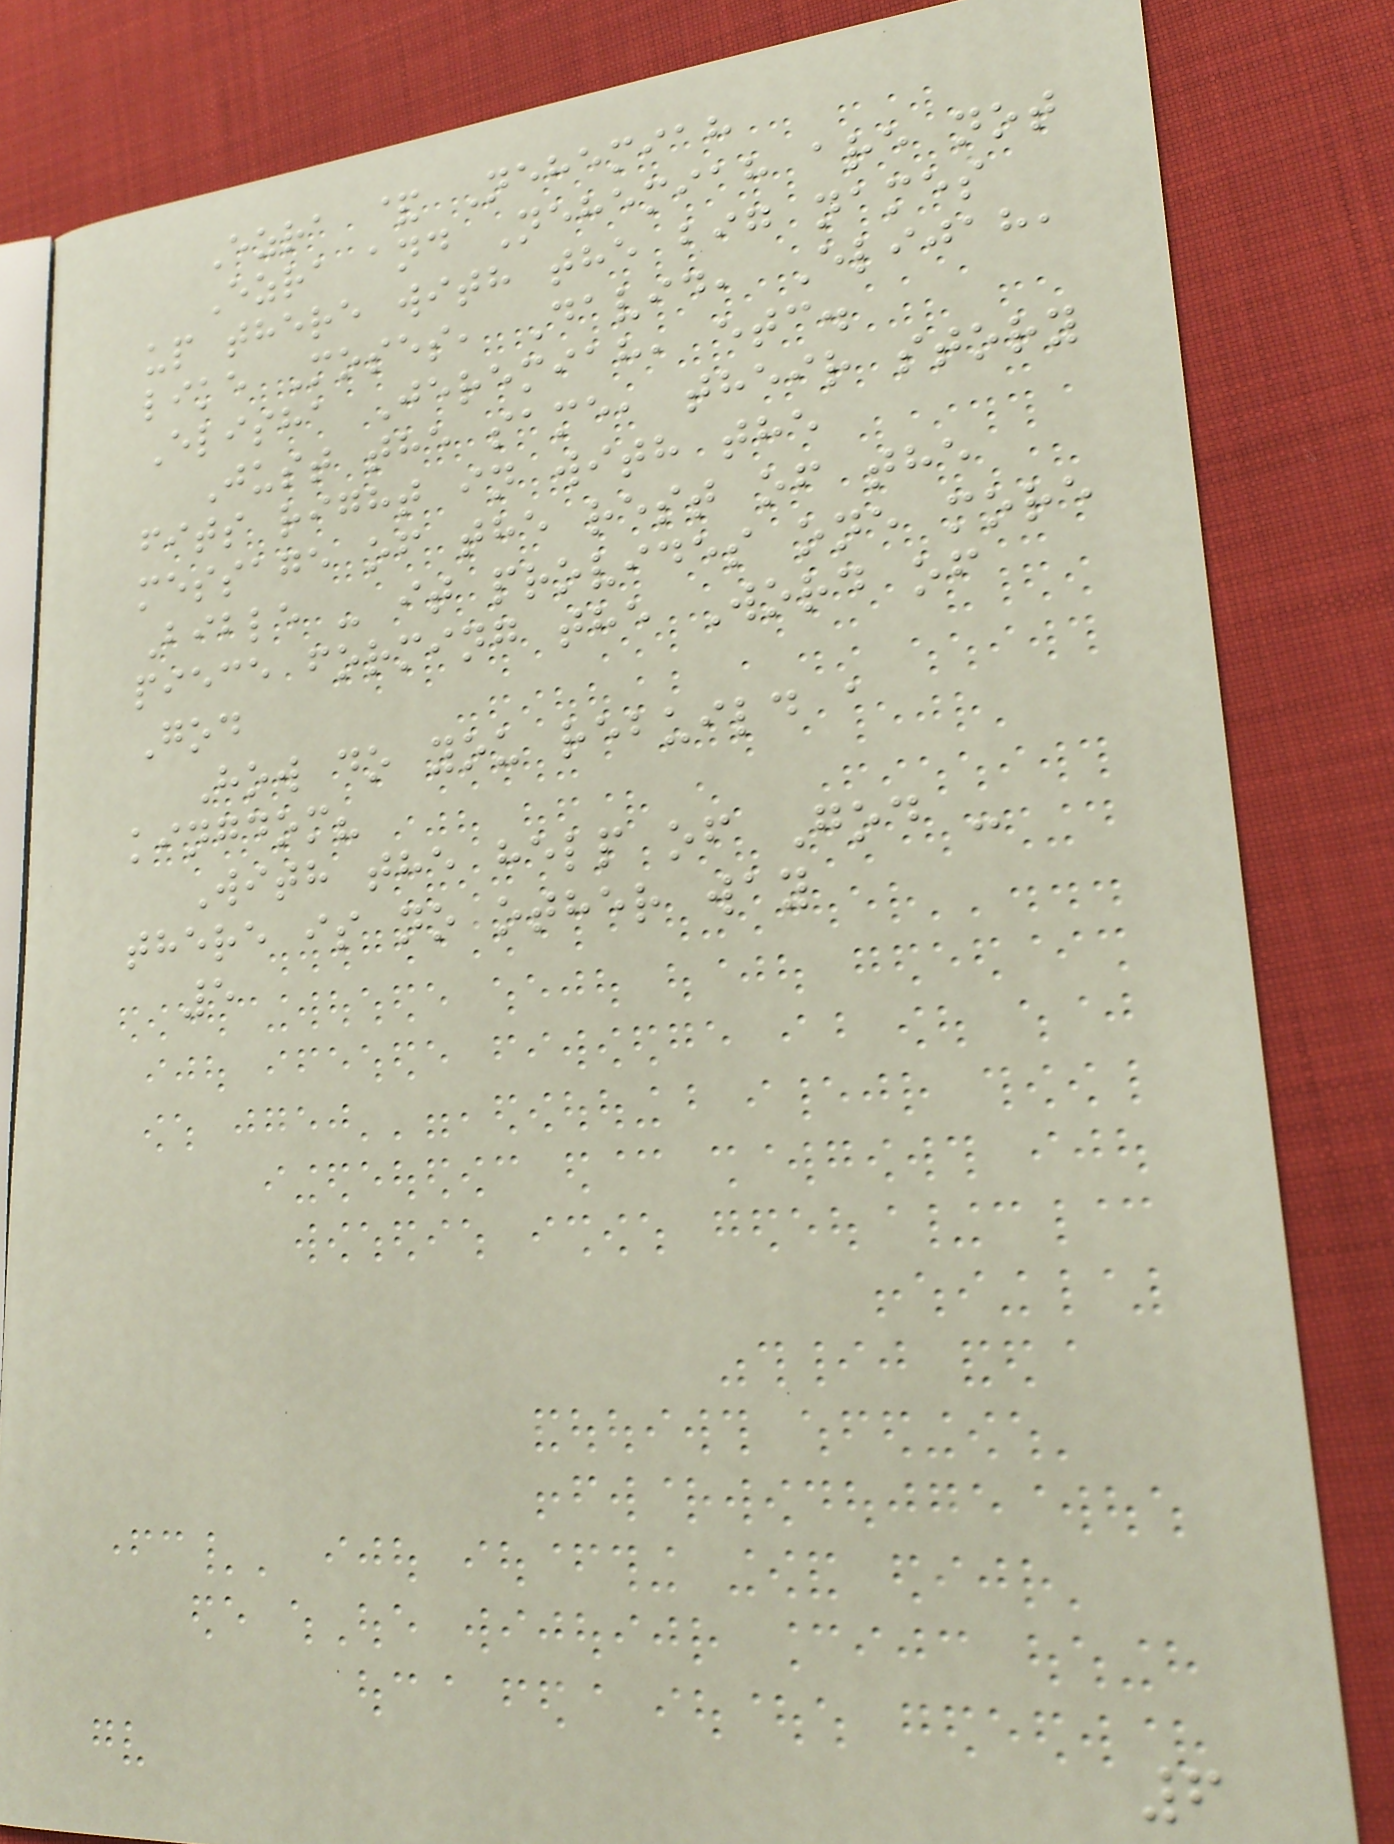Ezra & Nehemiah
Ezra and Nehemiah are not
up there with the big names
like Moses, David, Elijah,
Elisha Jeremiah, etc.
Just the same, their story
fits right in with the
message of the rest of the
Bible - it provides one more
piece forming the Word of
God
How do you rebuild a
kingdom?
With the help of God -
there is no other way
5
6
